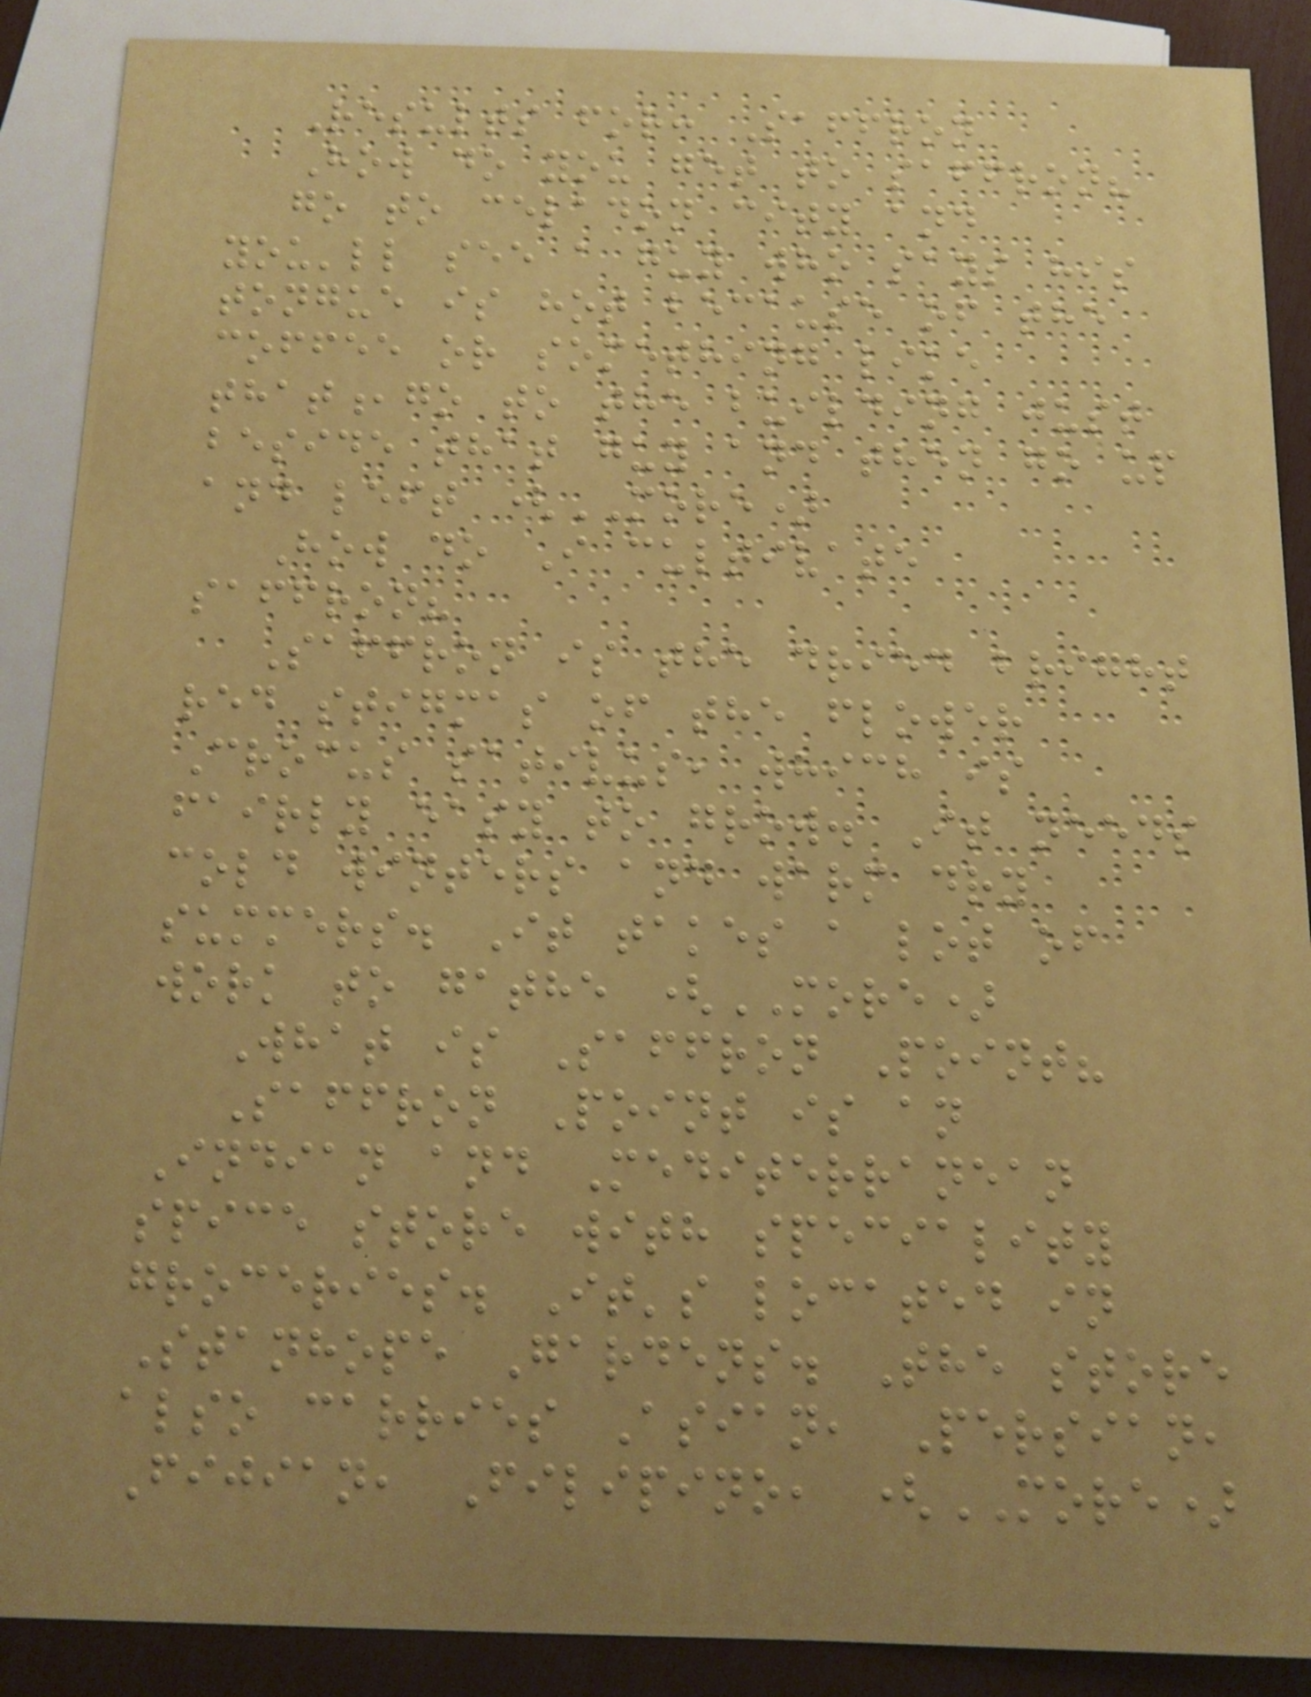Results for: Saffron
How do you get to saffron?
go to celadon city and
you'll see a guy who says his
tongue is hot because of the
coffee or something like
that,go to the building just
beside that guy and then go up
and left (MORE)
How do I cultivate
saffron?
Saffron is the dried bright
red stigmas of the flower
Crocus sativus, which is
fairly easy to grow. It needs
cold winters and warm dry
summers. It takes a lot of
work to gathe (MORE)
What is Saffron Point?
Saffron Point is an
Indian and Mediterranean
spice store with speciality
groceries. It's located in
Stanhope Gardens. The store
also carries Asian, Persian,
Fijian, Filipino, (MORE)
